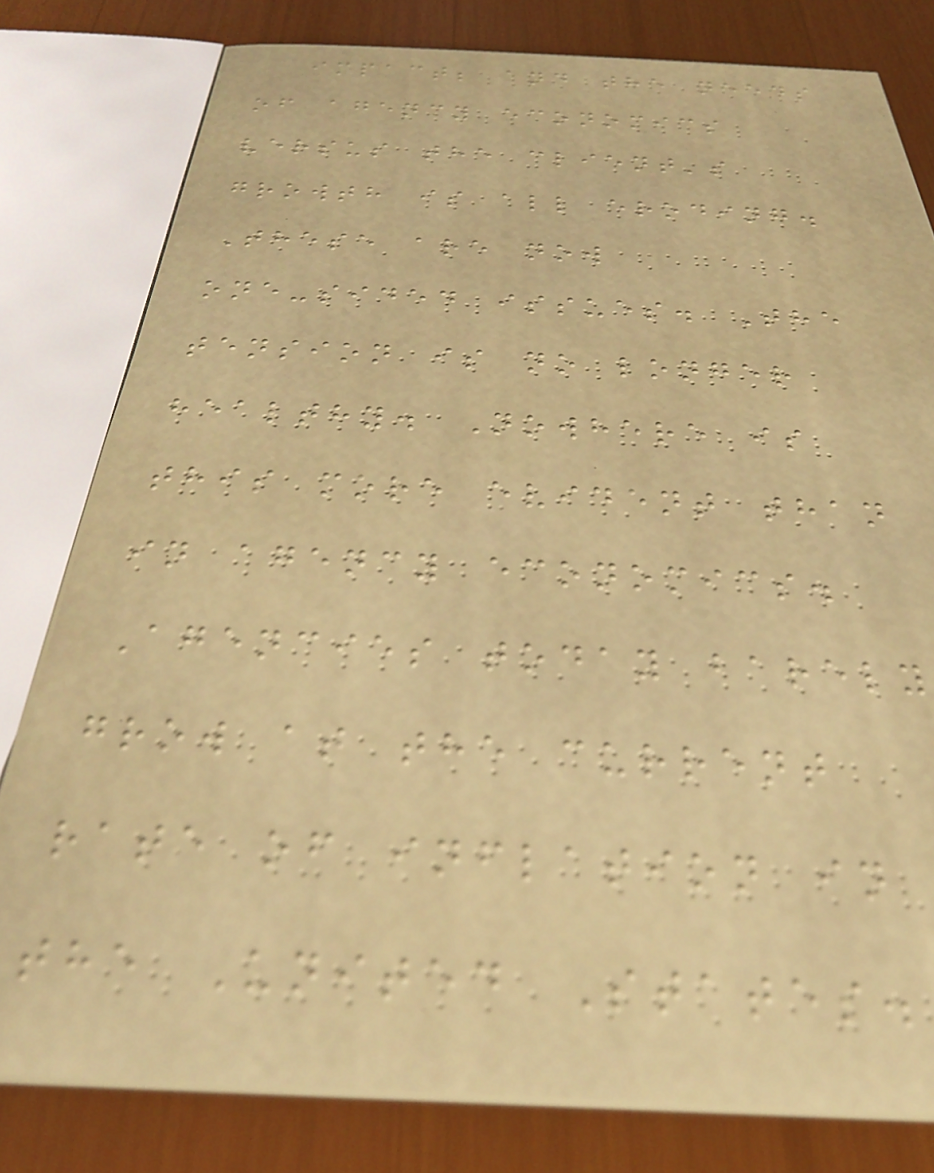impact; and the needs
of agency economics
versus the client's
growth is all eroding.
These are now
one-sided issues. The
tension is no longer
healthy. Nowhere is
this more evident than
in agency economics.
Agencies today barely
grow at the current
rate of inflation in
the United States.
